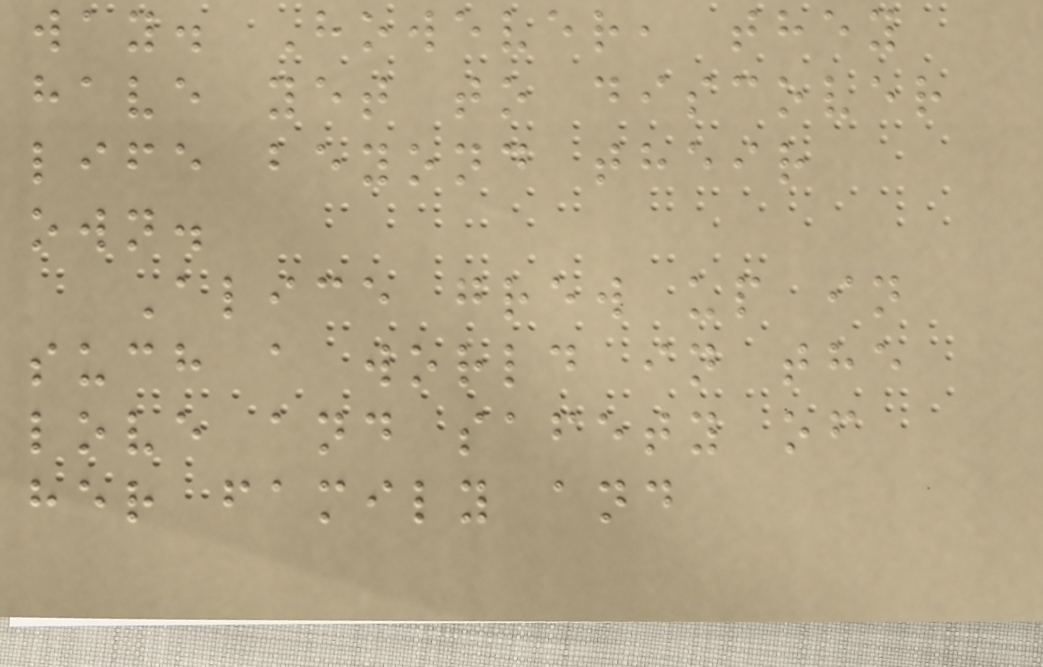way. However, they
have yet to discover
life beyond their
own.
Alice grew up in
such a world in the
love and safety of
her family and
